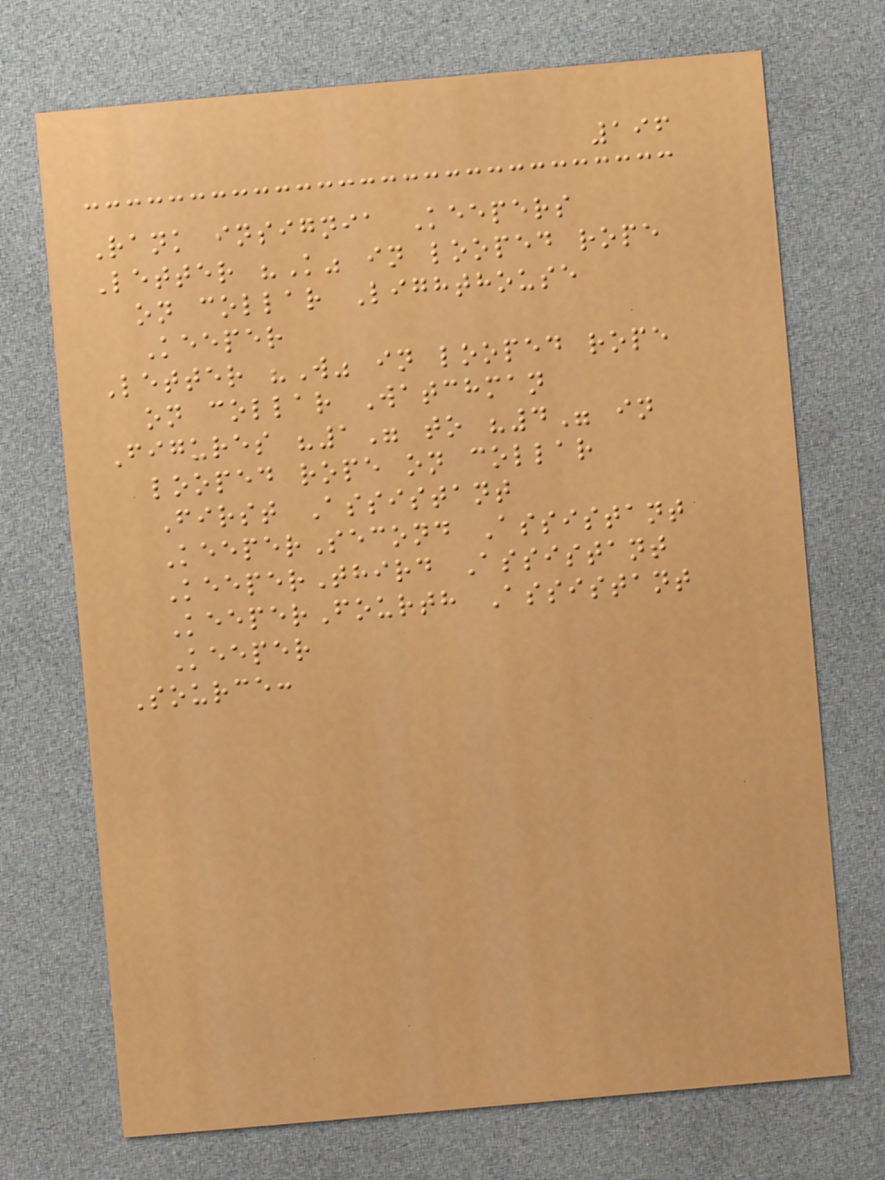196
Rank insignia Keepers
Letter "K" in looped rope
on collar Lighthouse
Keeper
Letter "W" in looped rope
on collar Watchman
Figures "1" to "4" in
looped rope on collar
First Assistant
KeeperSecond Assistant
KeeperThird Assistant
KeeperFourth Assistant
Keeper
Source:
